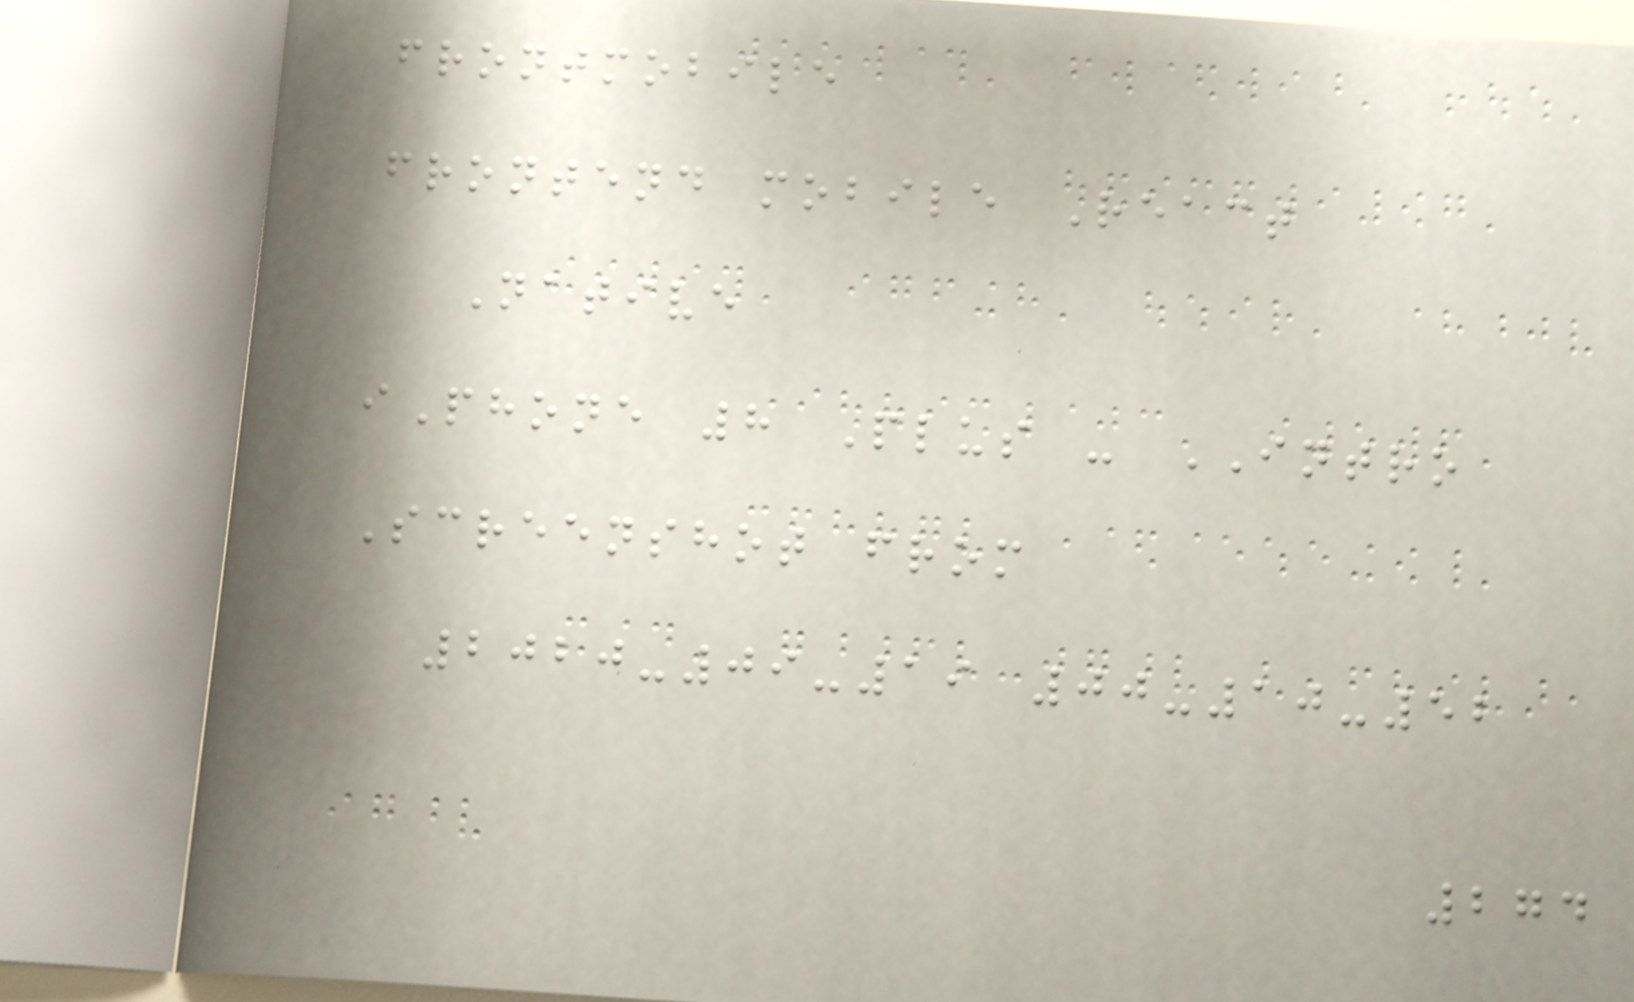frontmobile
frontend mobile React
Native
iPhone 8 Plus - INTRO
Screenshot from
2020-09-19 00-10-52
274
